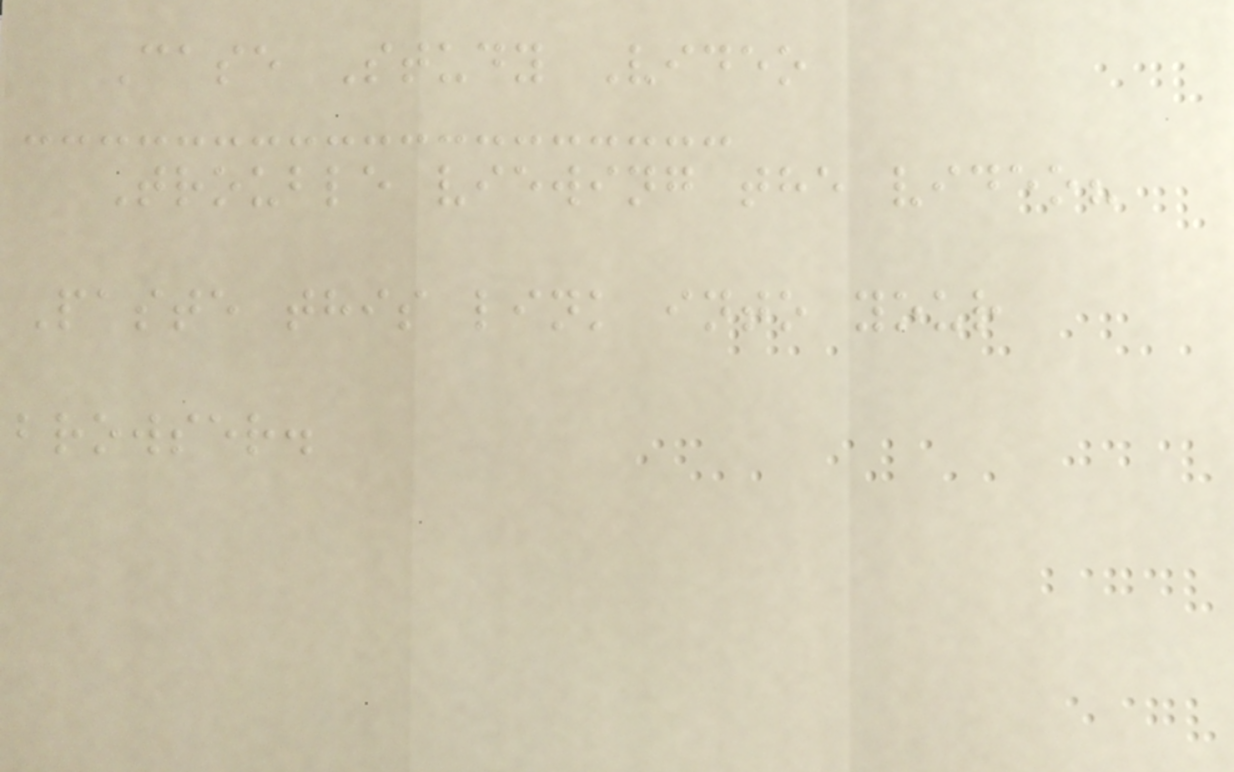Case Study Video
Trouble viewing the video?
Paste this link into your
browser.
